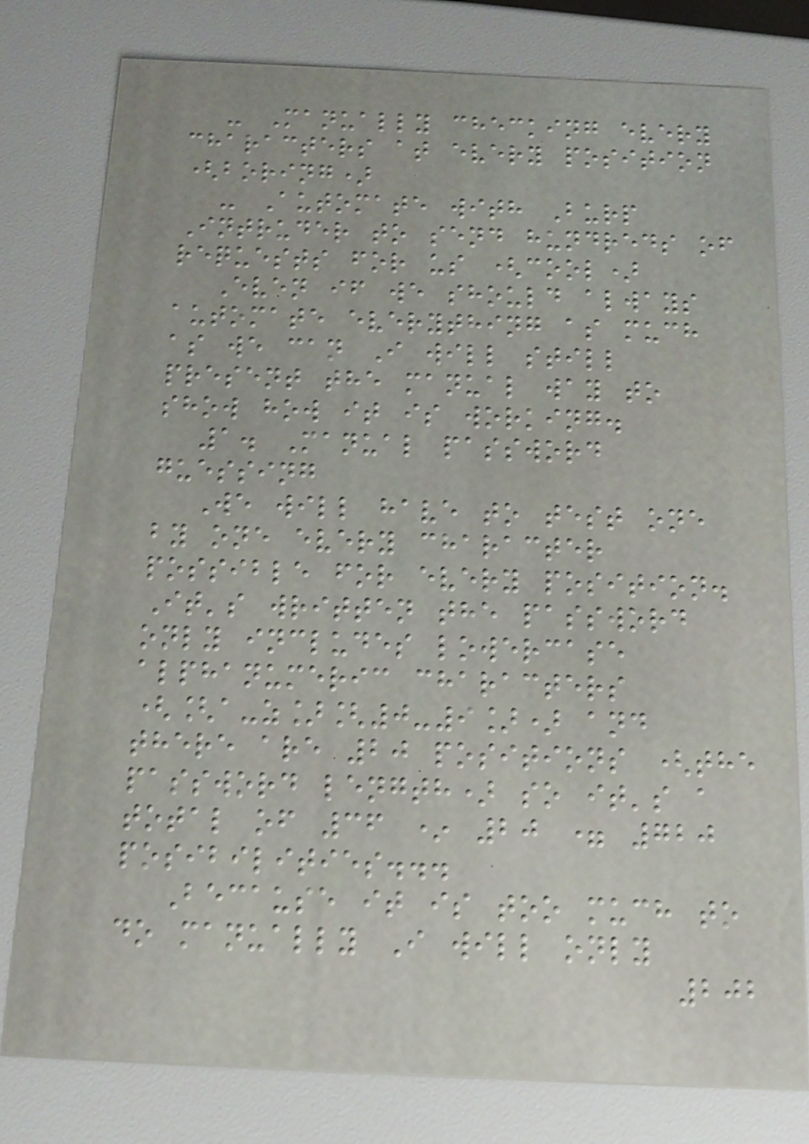- Manually checking every
characters at every position
(boring)
- Automate with Burp
Intruder to send hundreds of
requests for us (cool)
Even if we should always
automate everything as much
as we can I will still
present the manual way to
show how it is working.
1. Manual password
guessing
We will have to test one
by one every character
possible for every position.
It's written the password
only includes lowercase
alphanumeric characters
([a-z][0-9]) and
there are 20 positions (the
password length) so it's a
total of 36 * 20 = 720
posibilities...
Because it is too much to
do manually I will only
202
